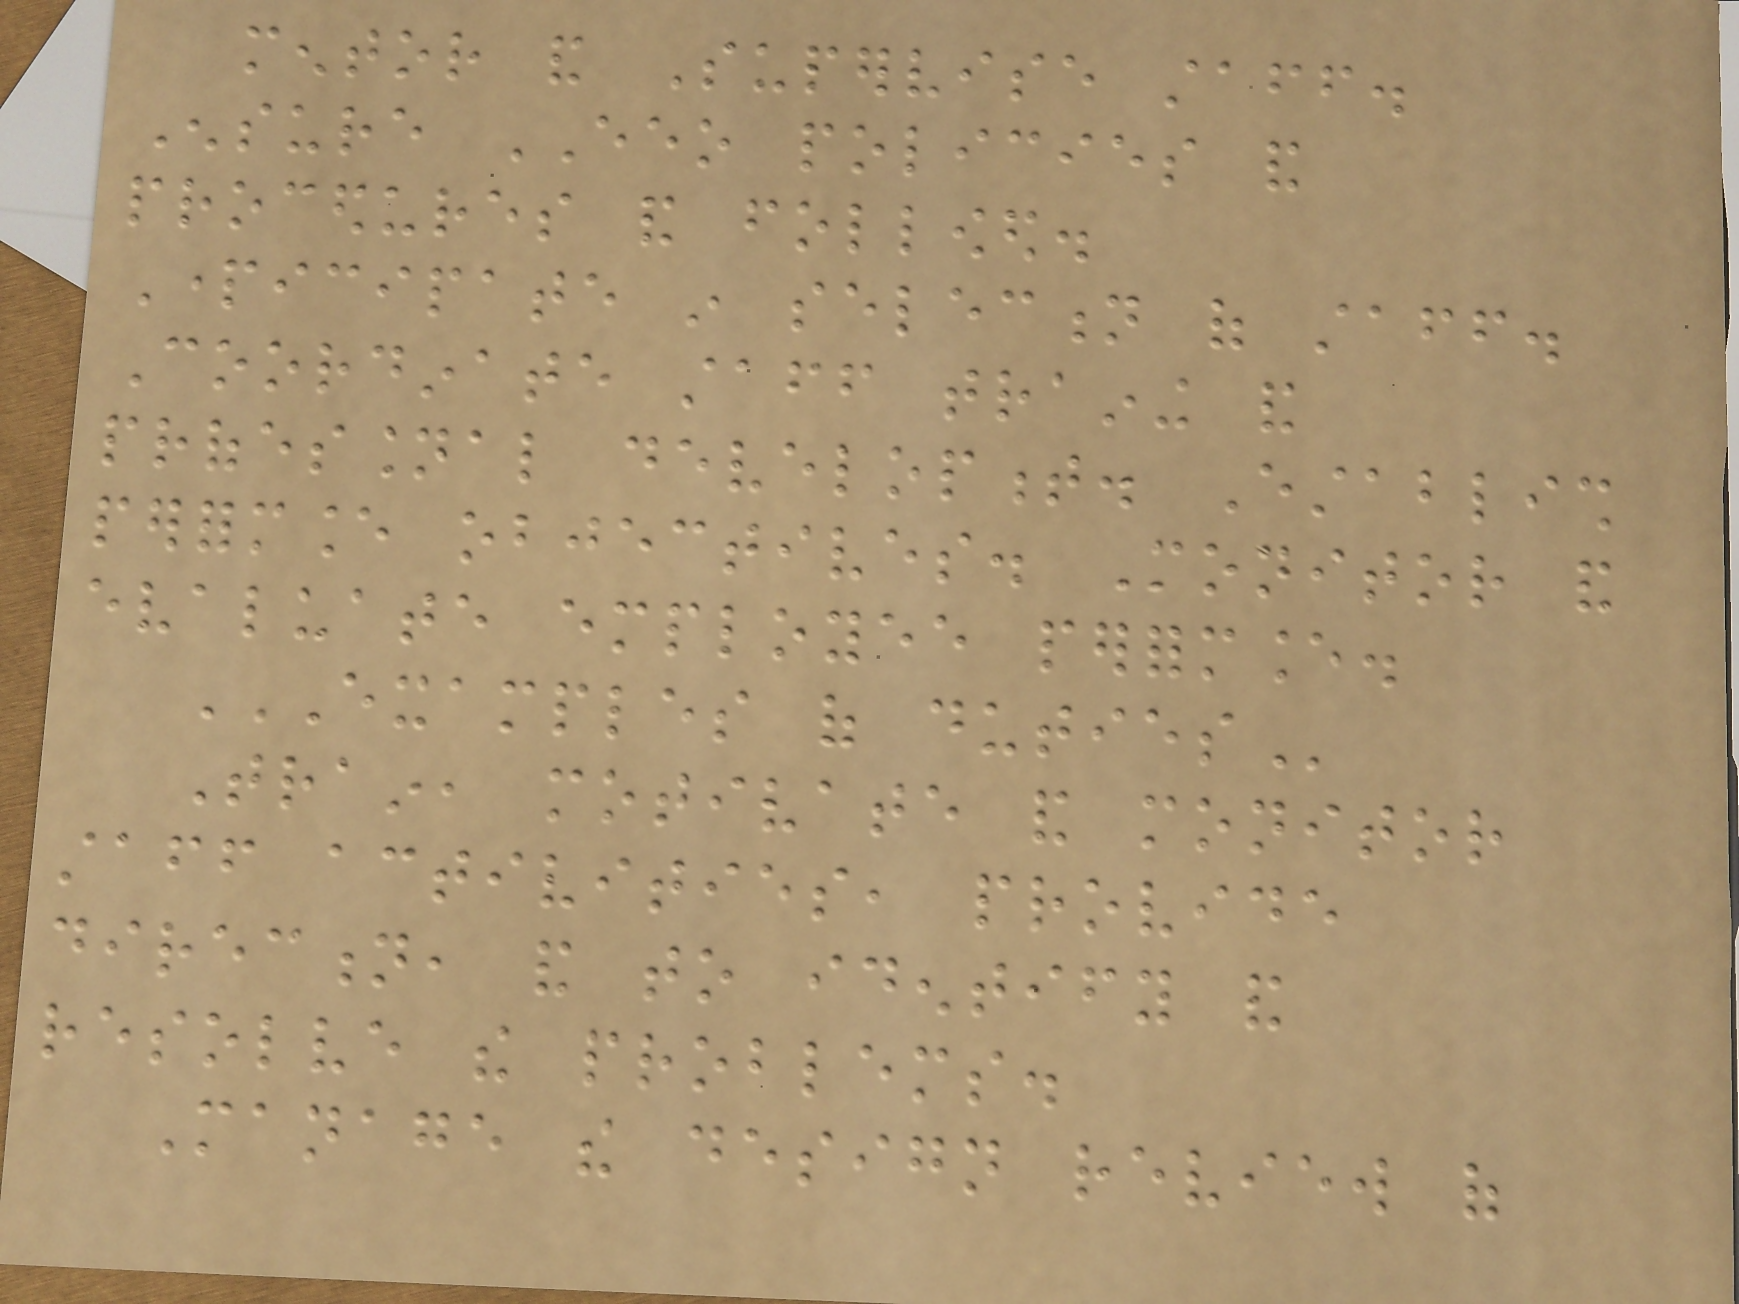mentor and Supervise staff.
Ensure EEO policies and
procedures and followed.
Participate in selection of staff.
Coordinate staff training and
professional development. Establish
performance objectives. Monitor and
evaluate employee performance.
EXAMPLES OF DUTIES
Train, motivate and monitor
staff activities, provide
direction, and to identify and
resolve the problems.
Manage the design review of
